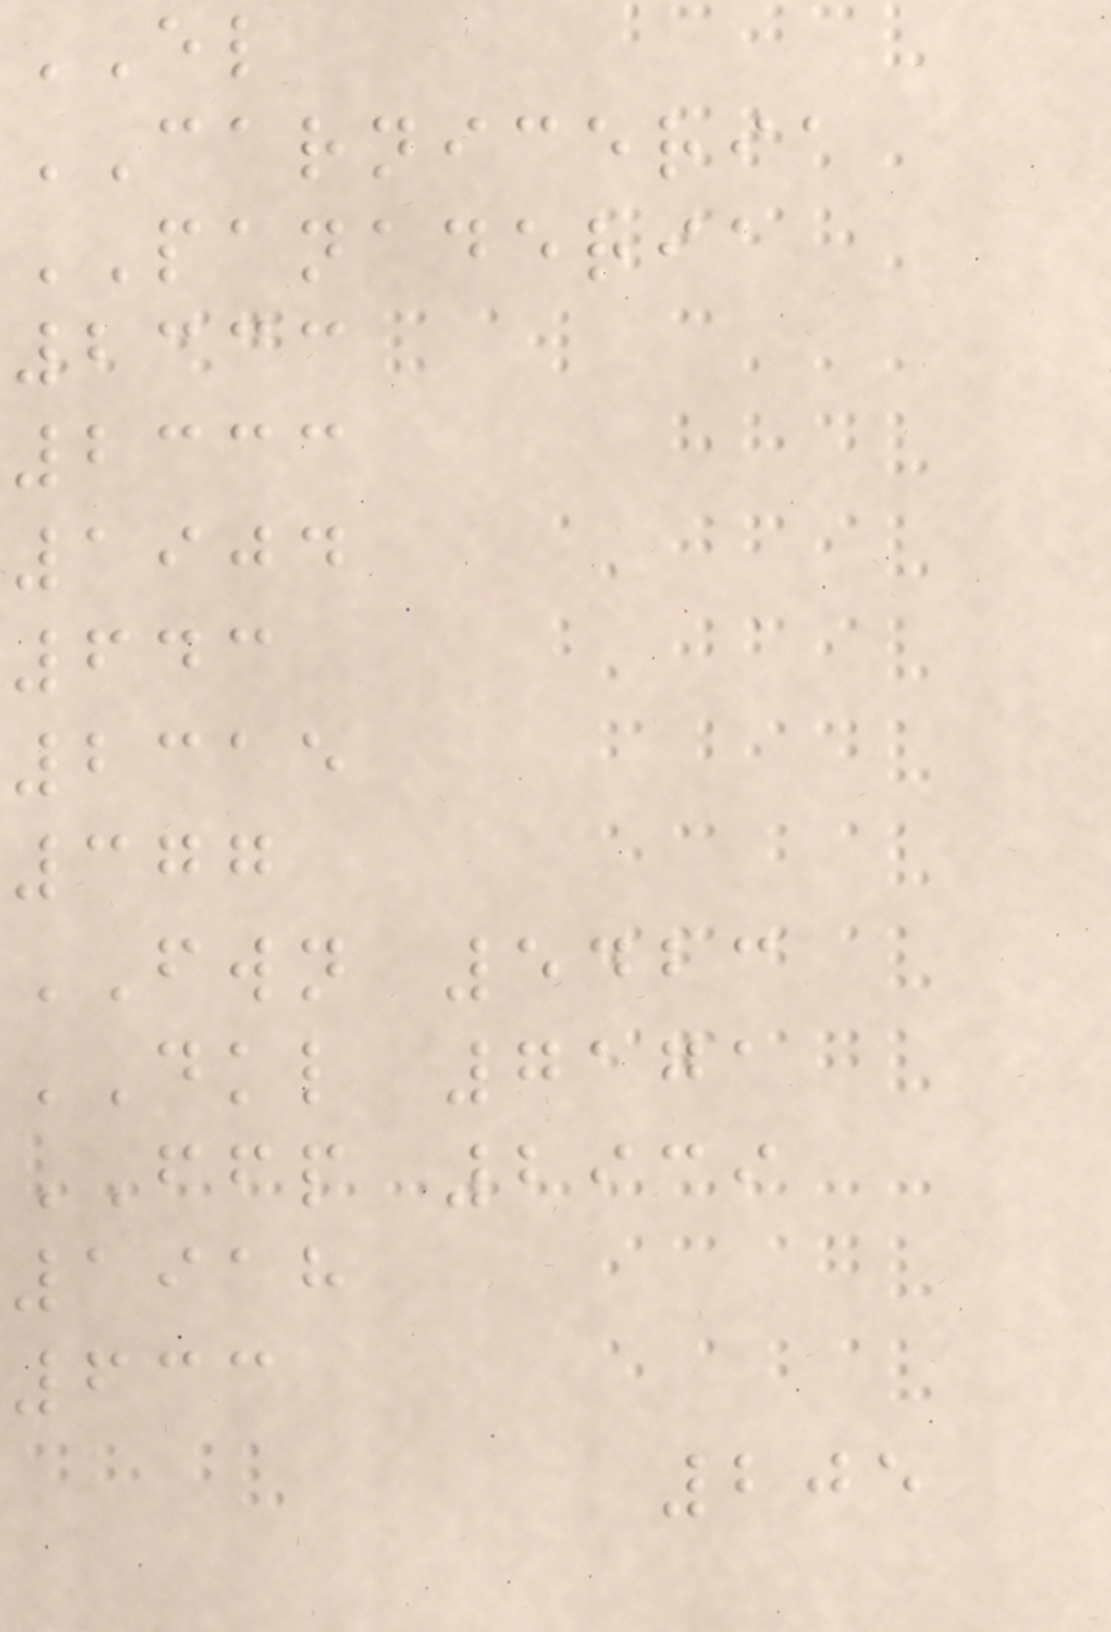EL
CARNICERIA
PANADERIA
2333
2333
1904
643
2315
377
FWN 5423
DKL 7171
FFP 2939
1918
633
205
